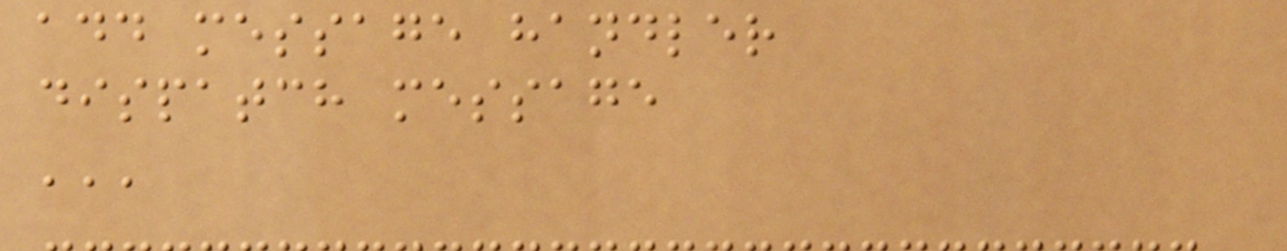add message handler
dispatch message
'''
